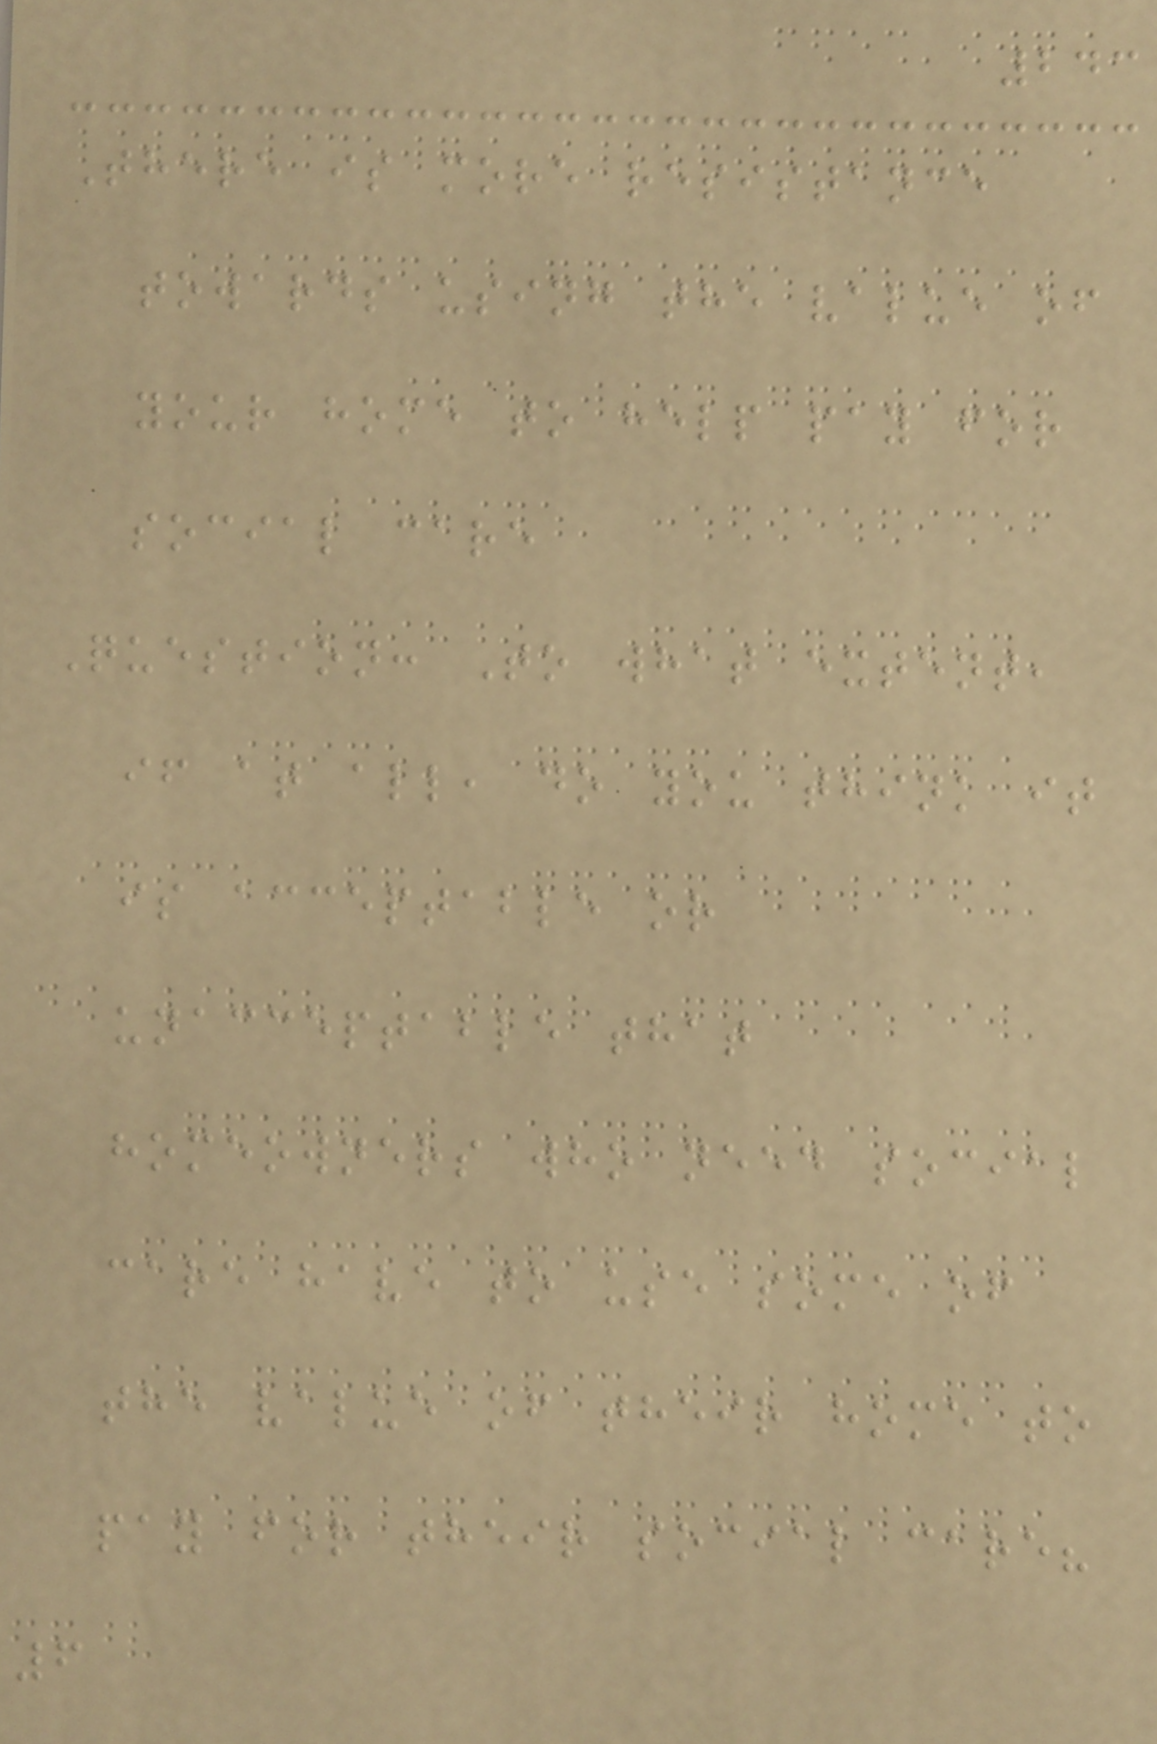243
There is more resistance
towards using the value of
your home to help pay for
social care
Question: To what extent,
if at all, do you think it
is acceptable or
unacceptable that
homeowners who need social
care have to use some of
the value of their home to
pay for their social care?
6
